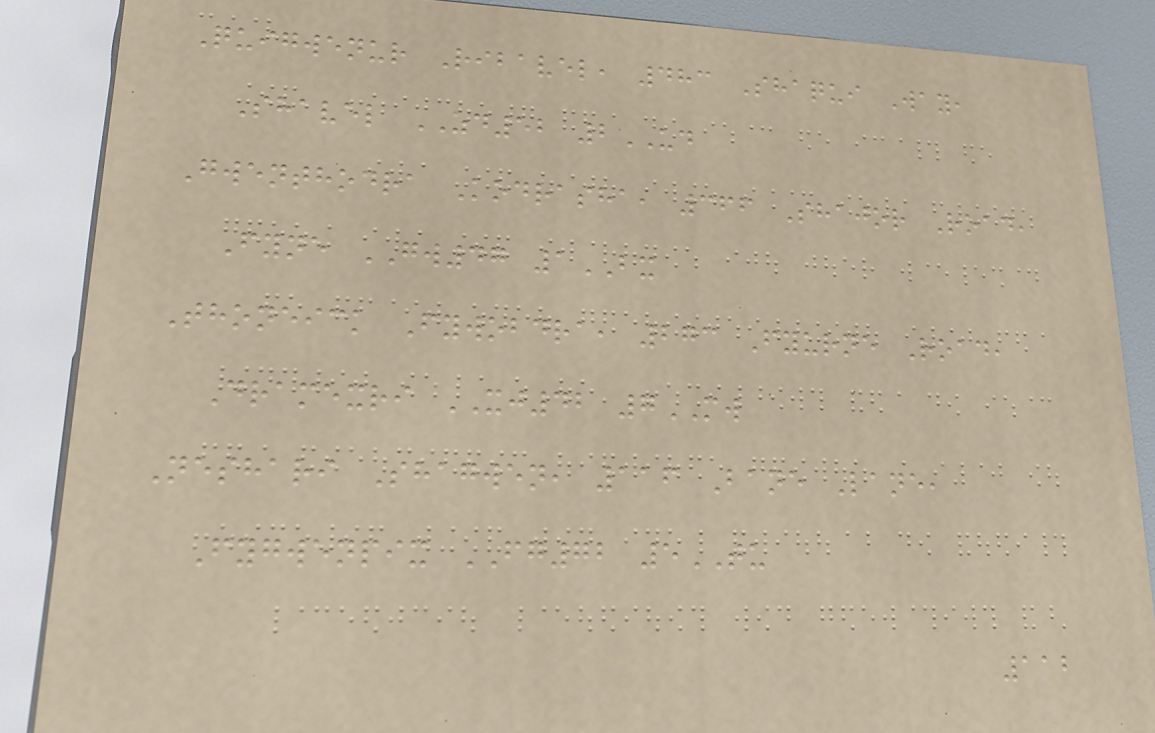Quigwenur Ribavel, 483 Shaqui Way,
Shavel ZD52 2UD
Gwenthodra Kodrasha, 366 Shajor Road,
Fyne GW47 1BX
Thoneick Fywobdra, 273 Fyurne Road,
Dramexri XJ42 7MW
Neshari Shagwen, 116 Bane Lane,
Fygwenpix FG72 5TU
112
